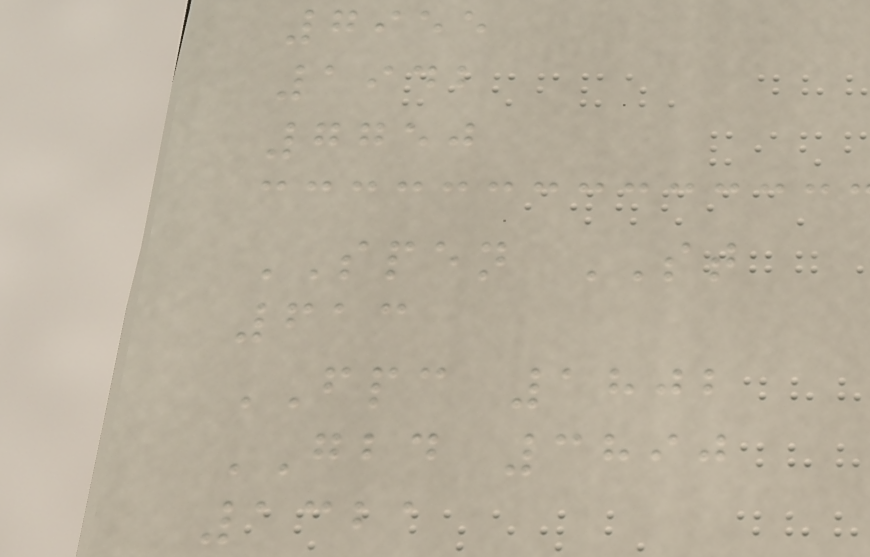7955
1942
7750
SPEN ST
613
FPC 1802
GBD 3890
1321
